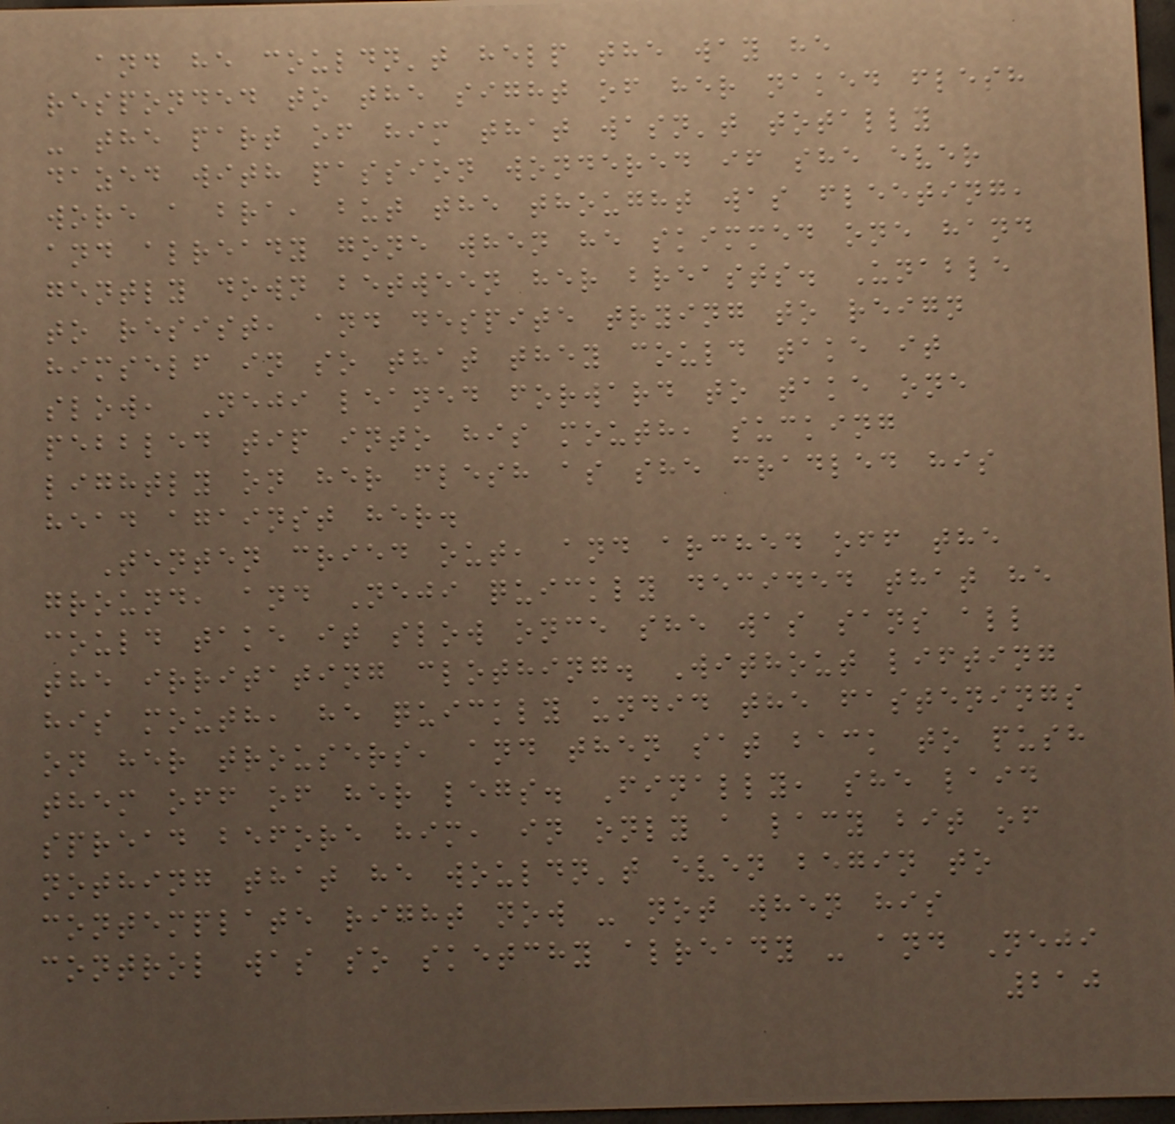and he couldn't help the way he
responded to the sight of her naked flesh
- the part of him that wasn't totally
dazed with passion wondered if she ever
wore a bra, but the thought was fleeting,
and already gone when he skimmed one hand
gently down between her breasts. Unable
to resist, and despite trying to reign
himself in so that they could take it
slow, Neji leaned forward to take one
pebbled tip into his mouth, sucking
lightly on her flesh as she cradled his
head against her.
Tenten cried out, and arched off the
ground, and Neji quickly decided that he
could take it slow once she was sans all
the irritating clothing. Without lifting
his mouth, he quickly undid the fastenings
on her trousers, and then sat back to push
them off of her legs. Finally, she laid
spread before him, in only a lacy bit of
nothing that he wouldn't even begin to
contemplate right now - not when his
control was so sketchy already - and Neji
210
